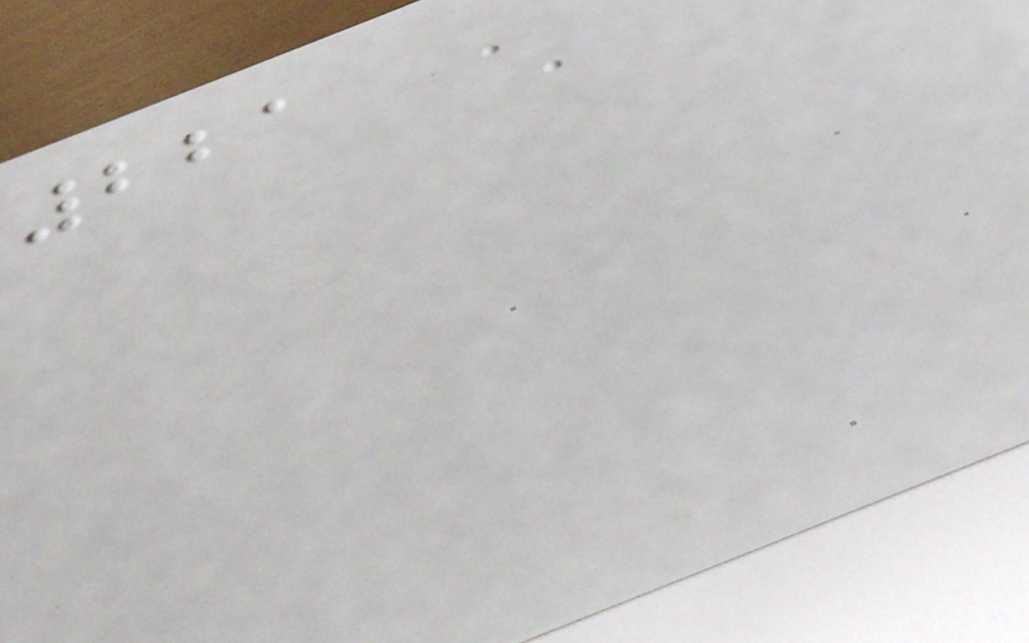221
